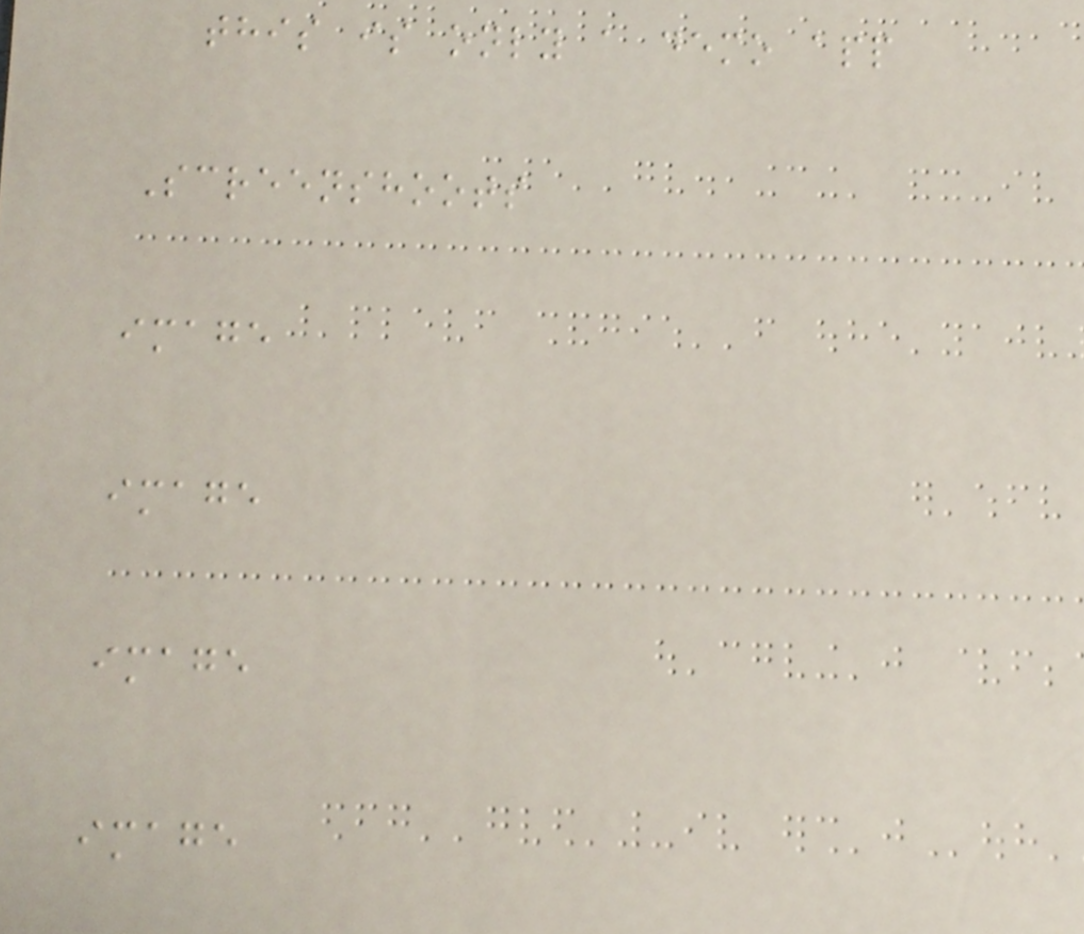this is only a demo app
Screenshoots
image
image
image
image
